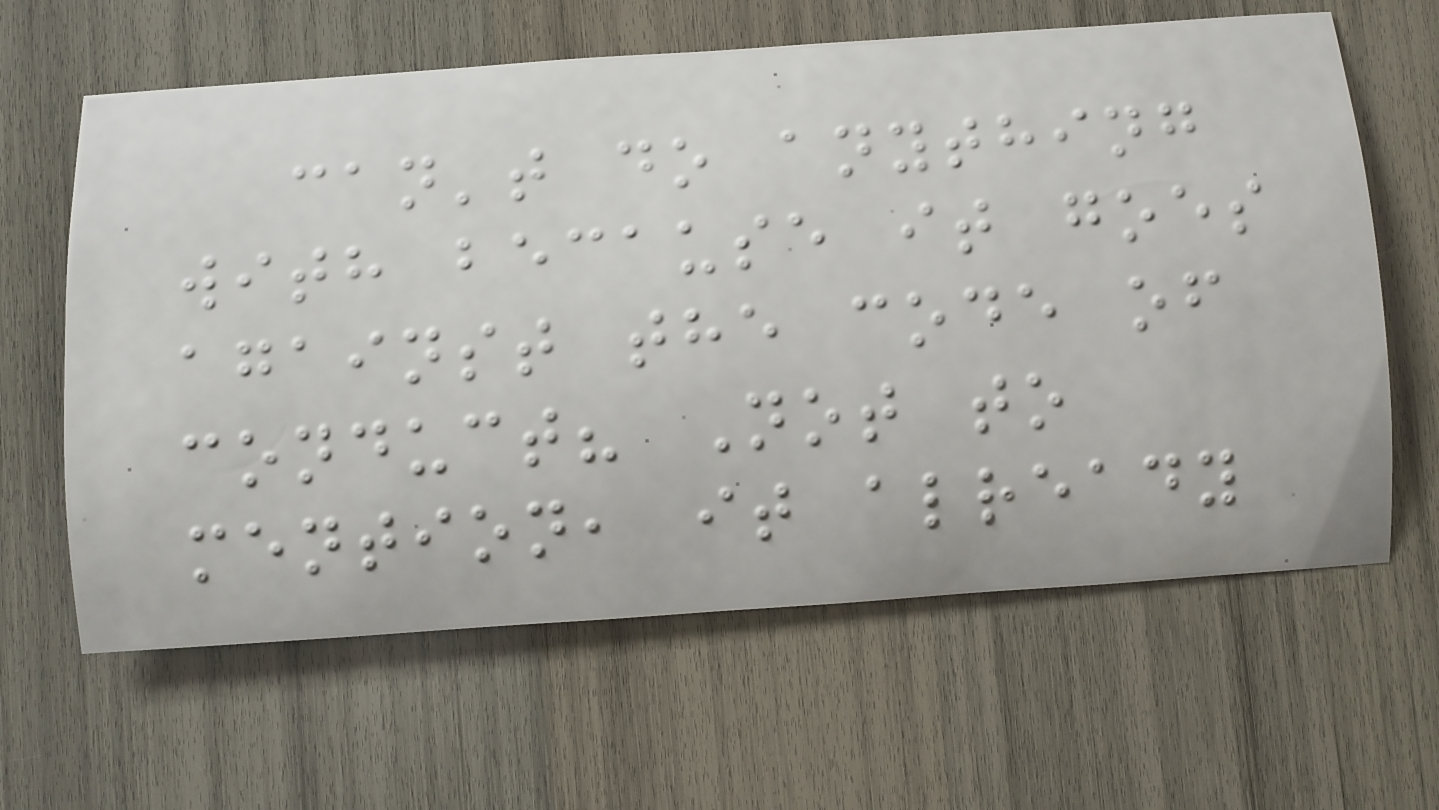can't do anything
with because it goes
against the code of
conduct? Not to
mention, it already
